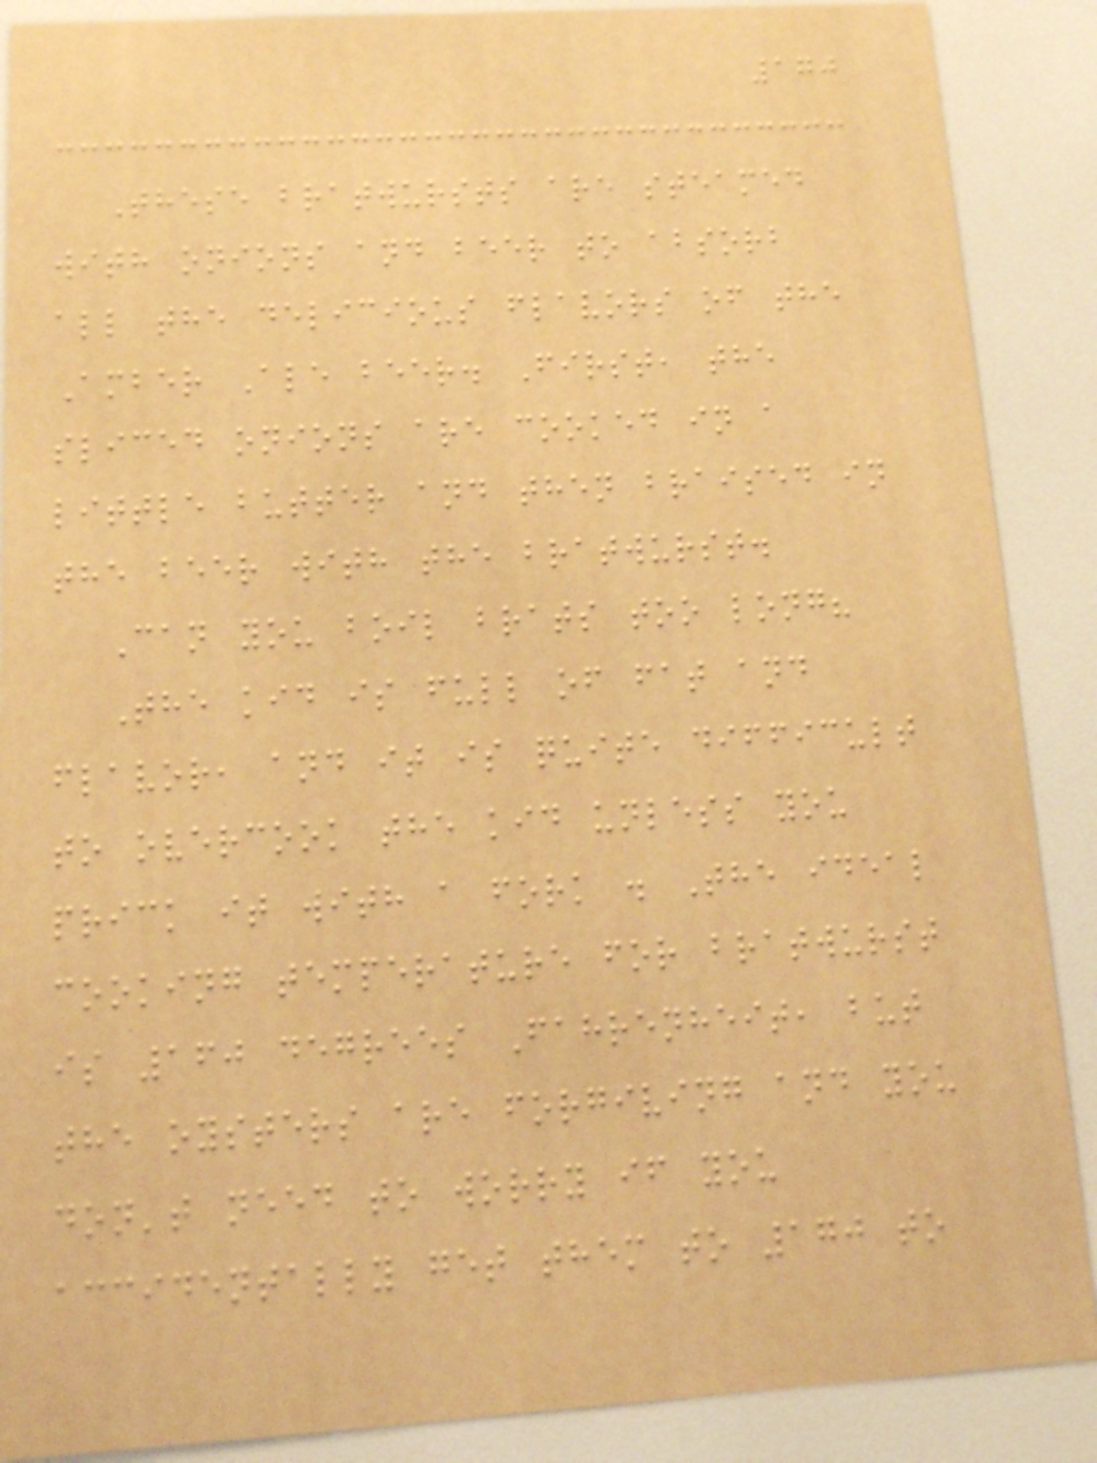170
These bratwursts are steamed
with onions and beer to absorb
all the delicious flavors of the
Amber Ale beer. First, the
sliced onions are cooked in a
little butter and then braised in
the beer with the bratwurst.
Can you boil brats too long?
The kid is full of fat and
flavor, and it is quite difficult
to overcook the kid unless you
prick it with a fork . The ideal
cooking temperature for bratwurst
is 160 degrees Fahrenheit, but
the oysters are forgiving and you
don't need to worry if you
accidentally get them to 170 to
